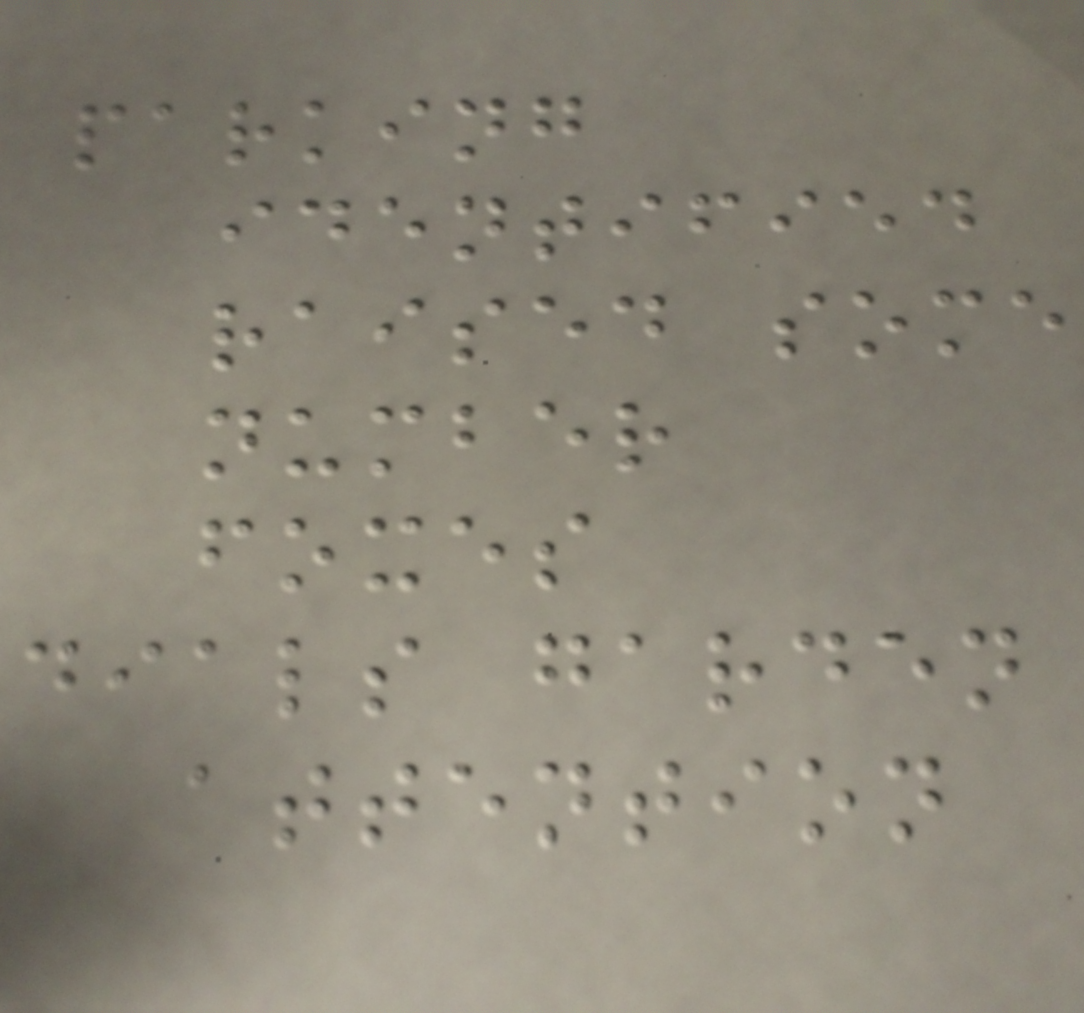parking
identified
raised some
number
foxes
dials garden
attention
